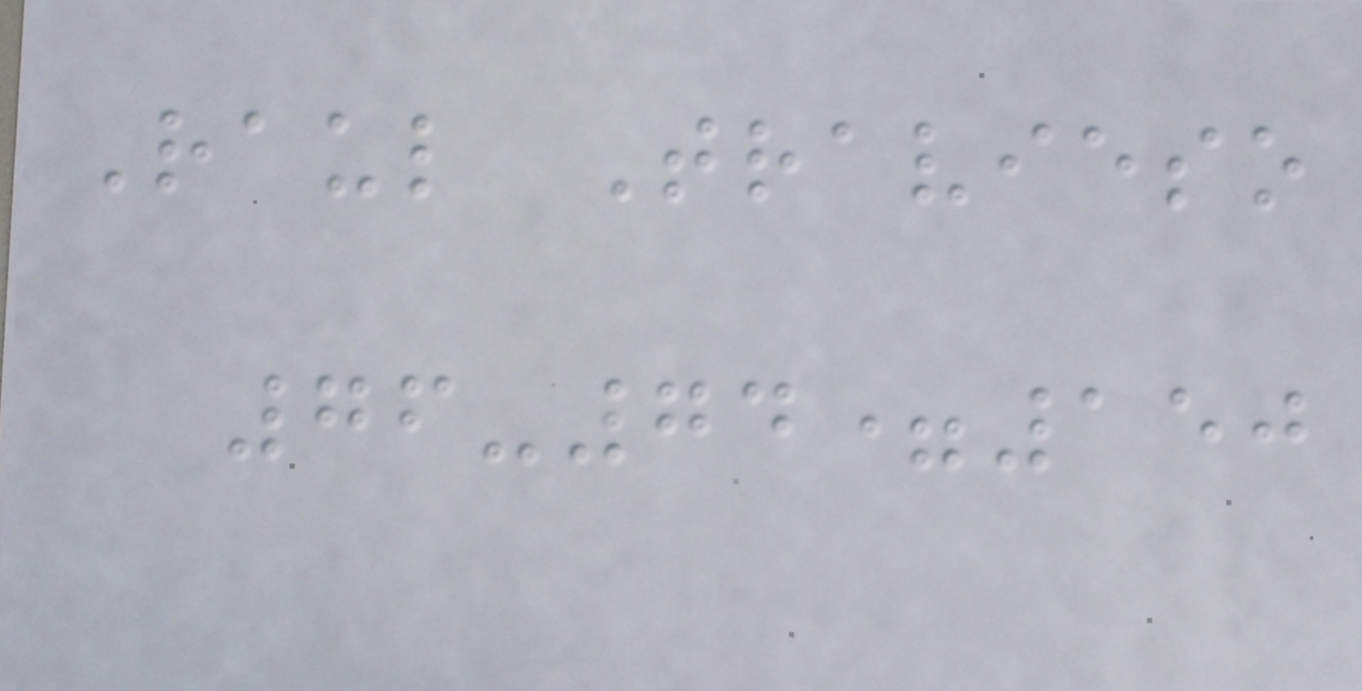Raul Travieso
76-74=150
